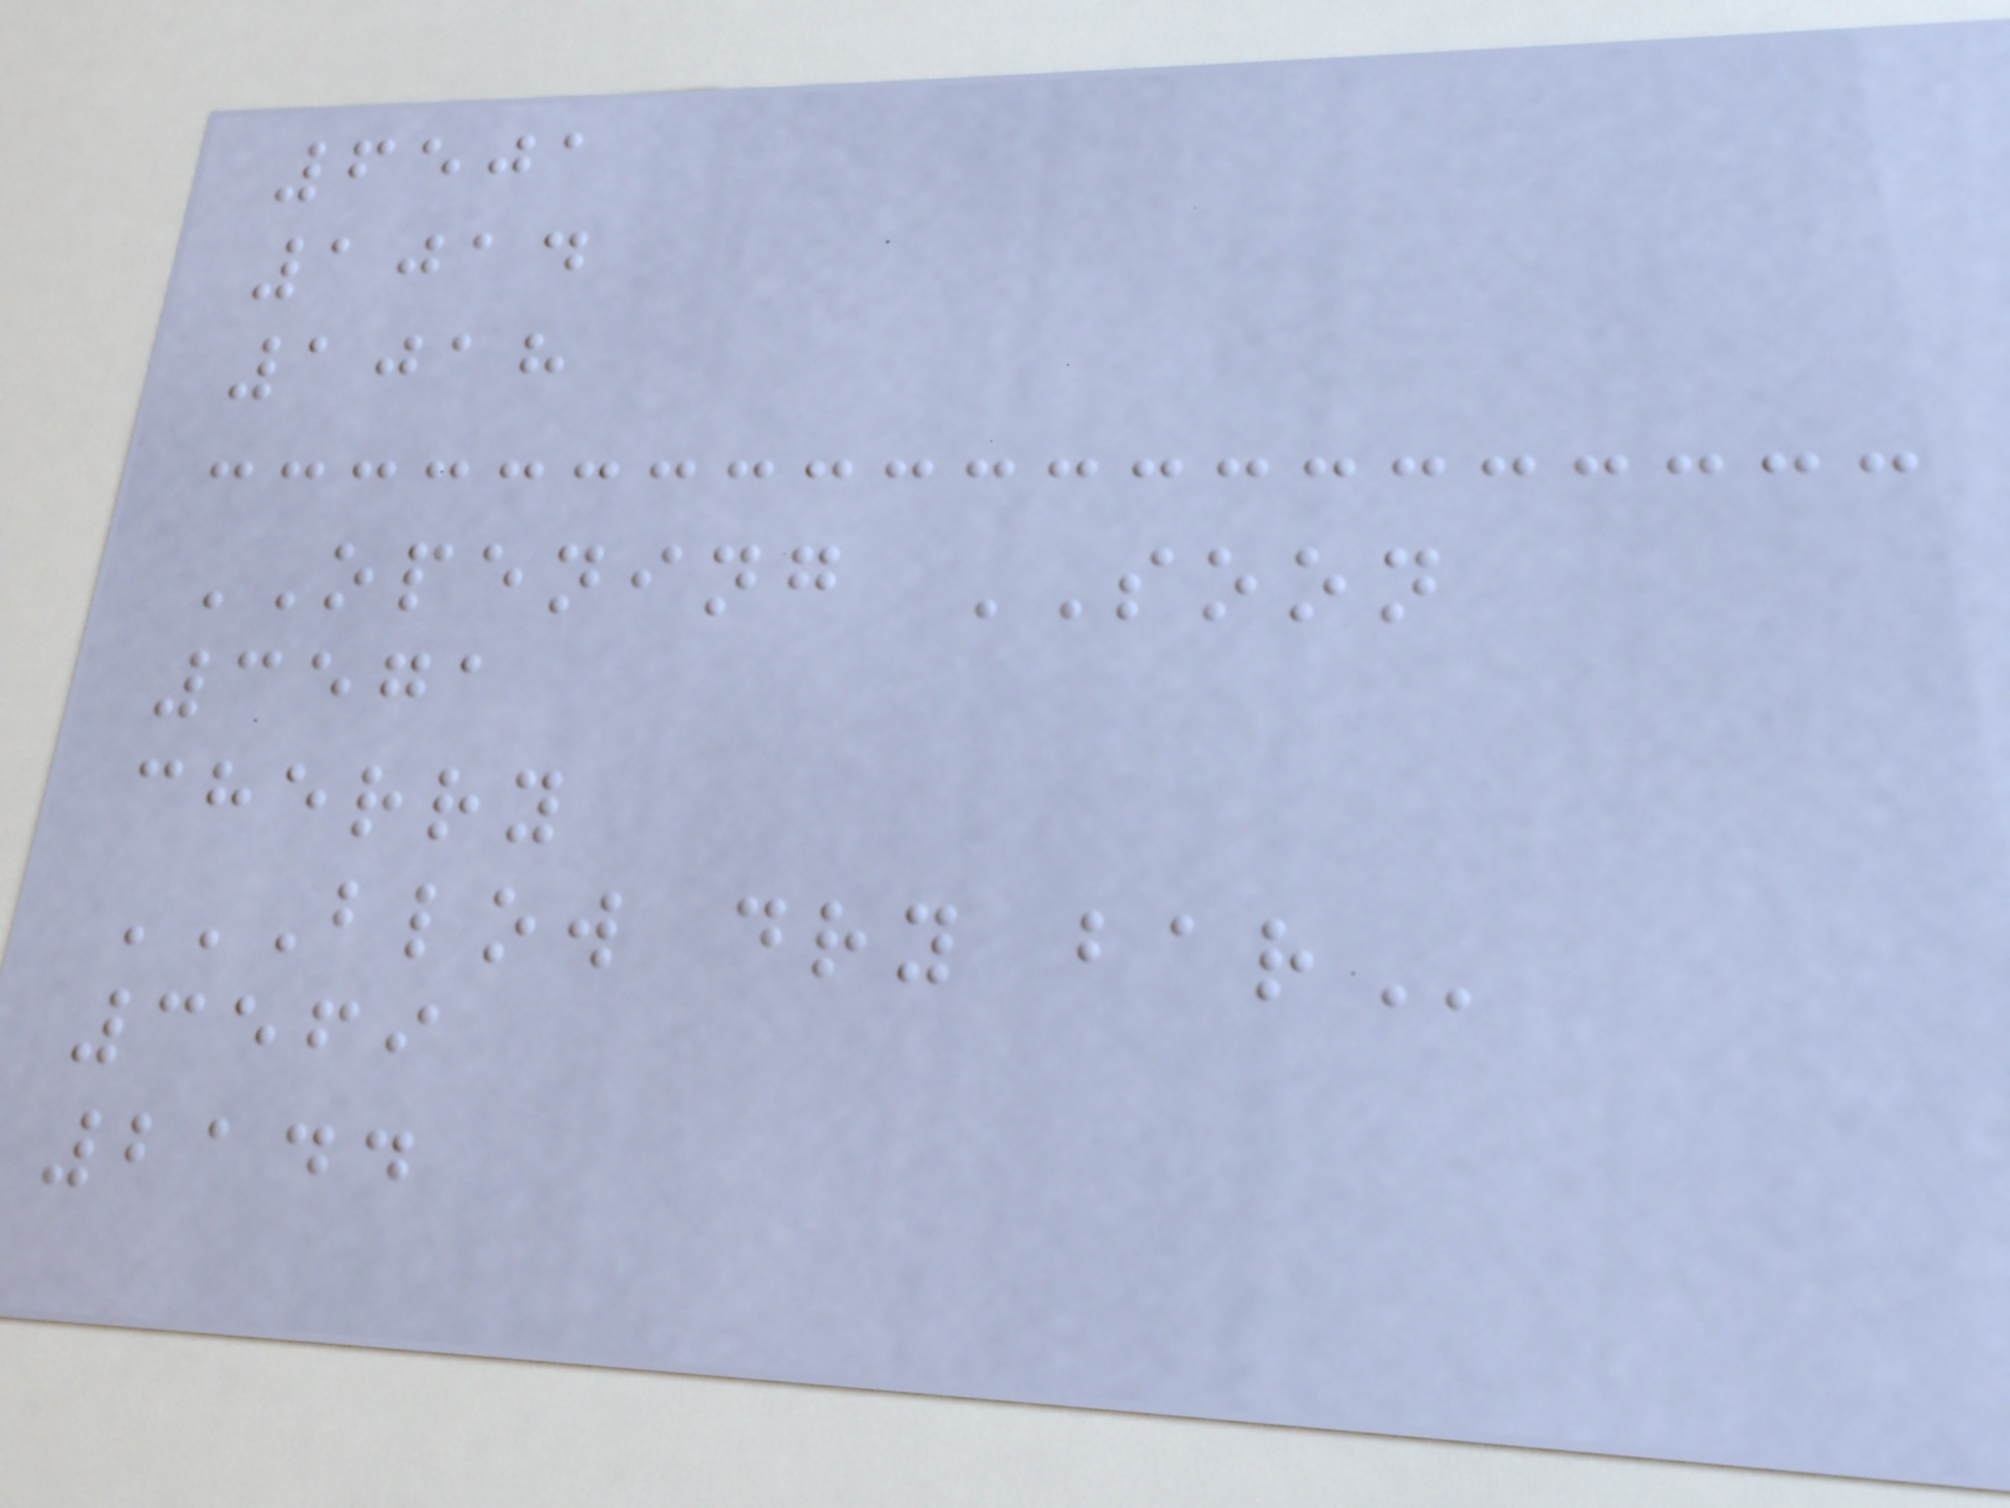6501
1014
1018
OPENING SOON
3571
cherry
BLOW DRY BAR
3569
2144
